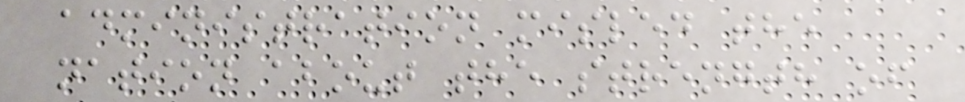administration misled the
nation about the strength of
